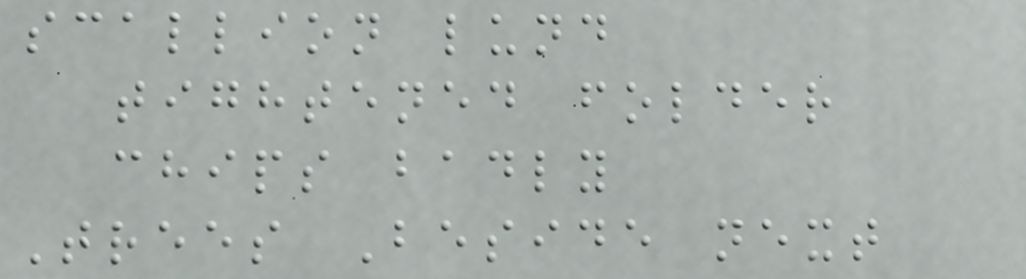scallion lund
tightened folder
chips badly
Trees Beside next
